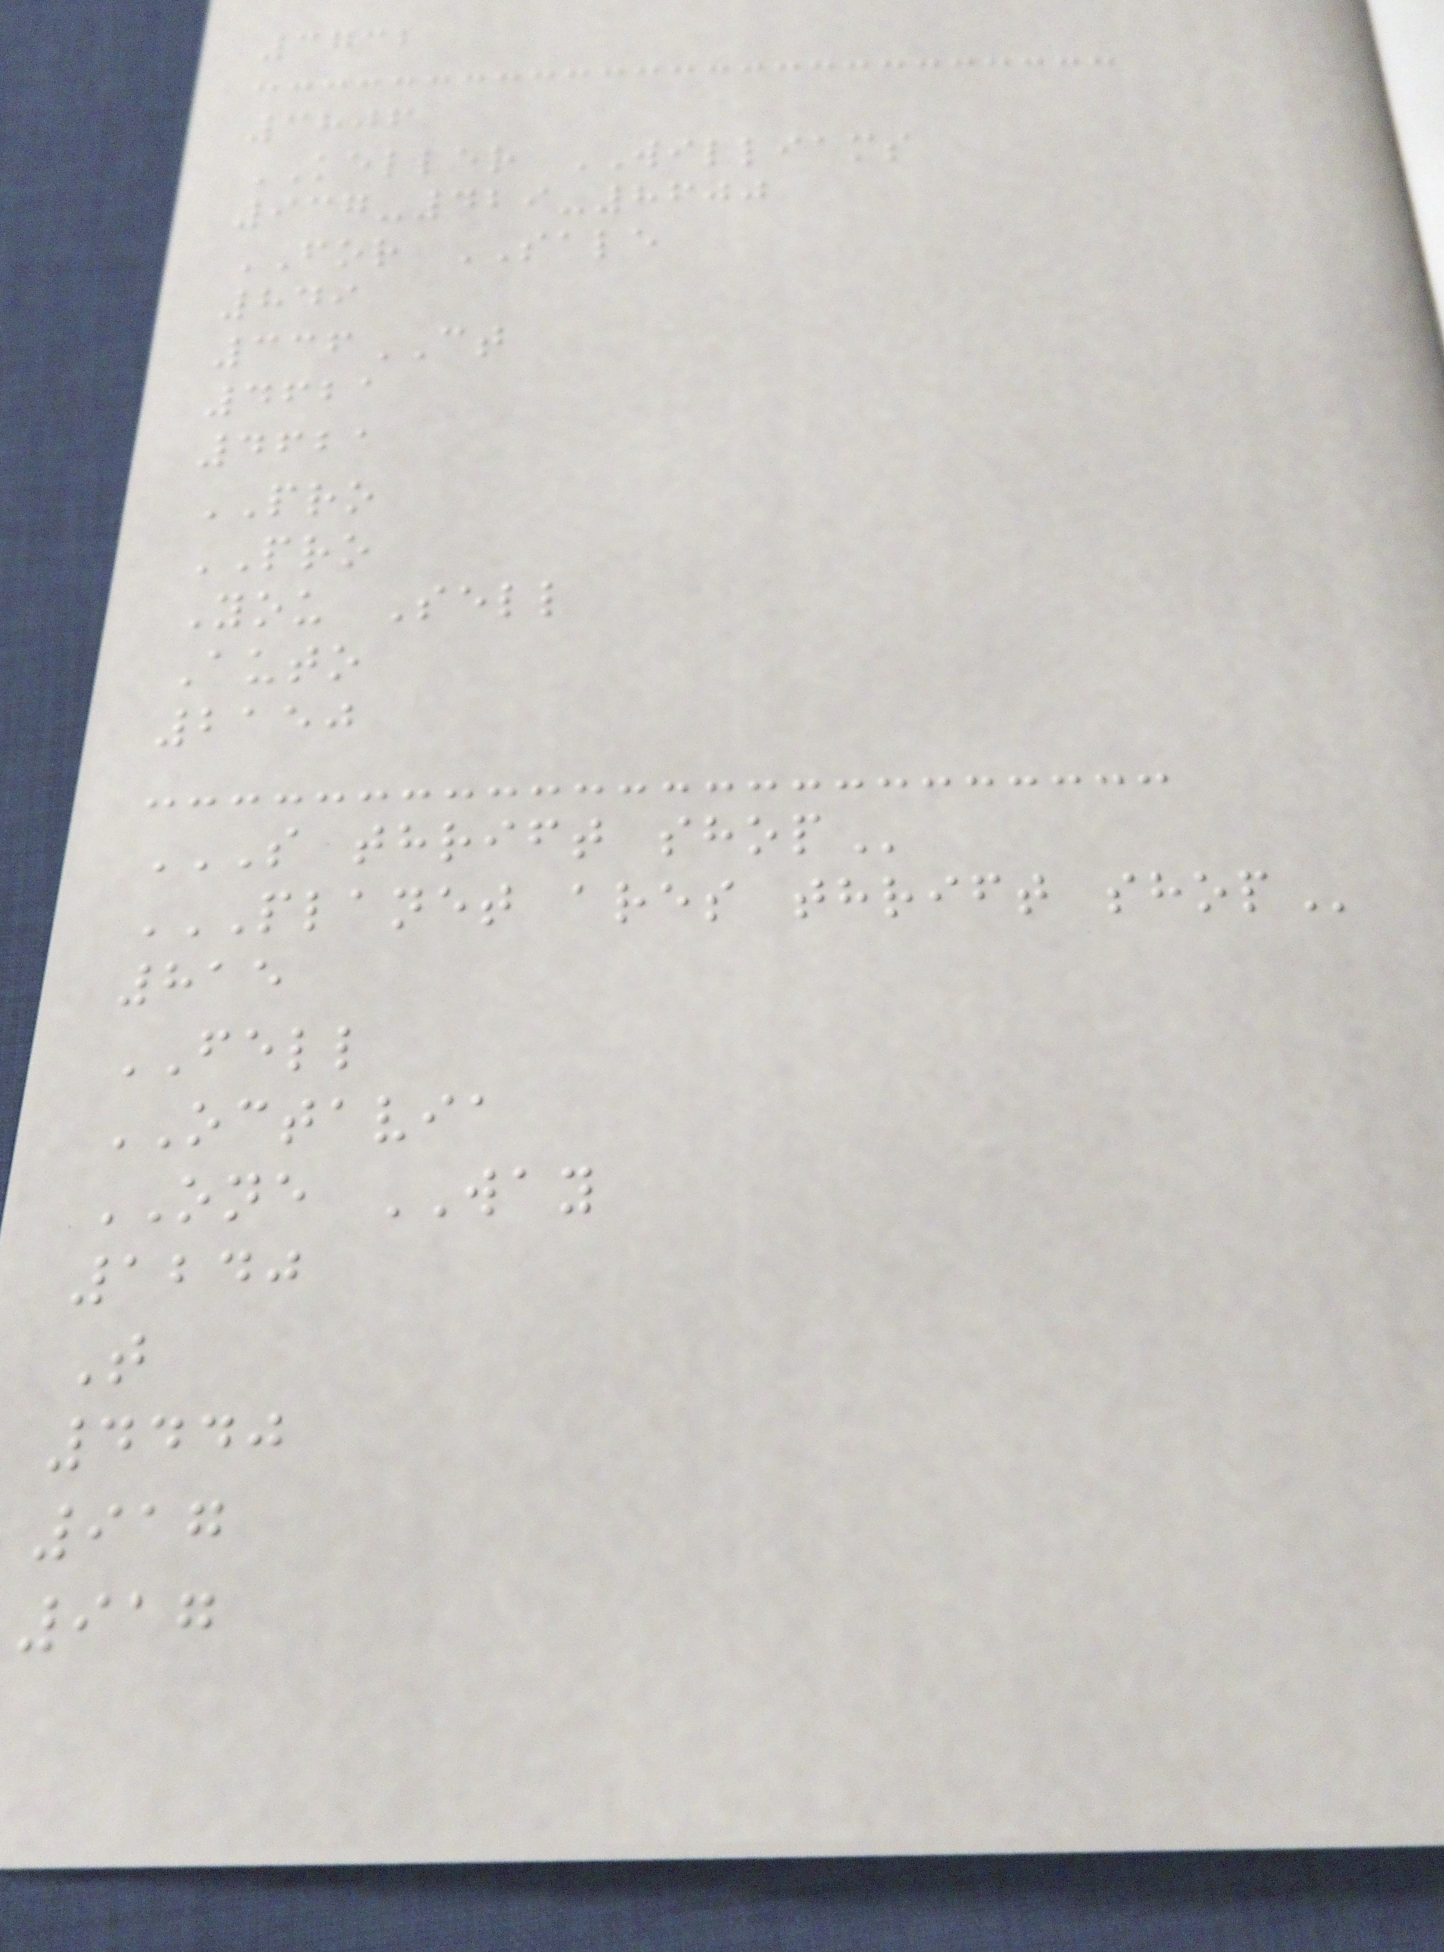3732
3806
KELLER WILLIAMS
937-429-8600
FOR SALE
849
336CT
4621
4621
PRO
PRO
You Sell
Auto
2150
S THRIFT SHOP
PLANET ARES THRIFT SHOP
815
FELL
OCTAVIA
ONE WAY
1240
T
4440
917
917
